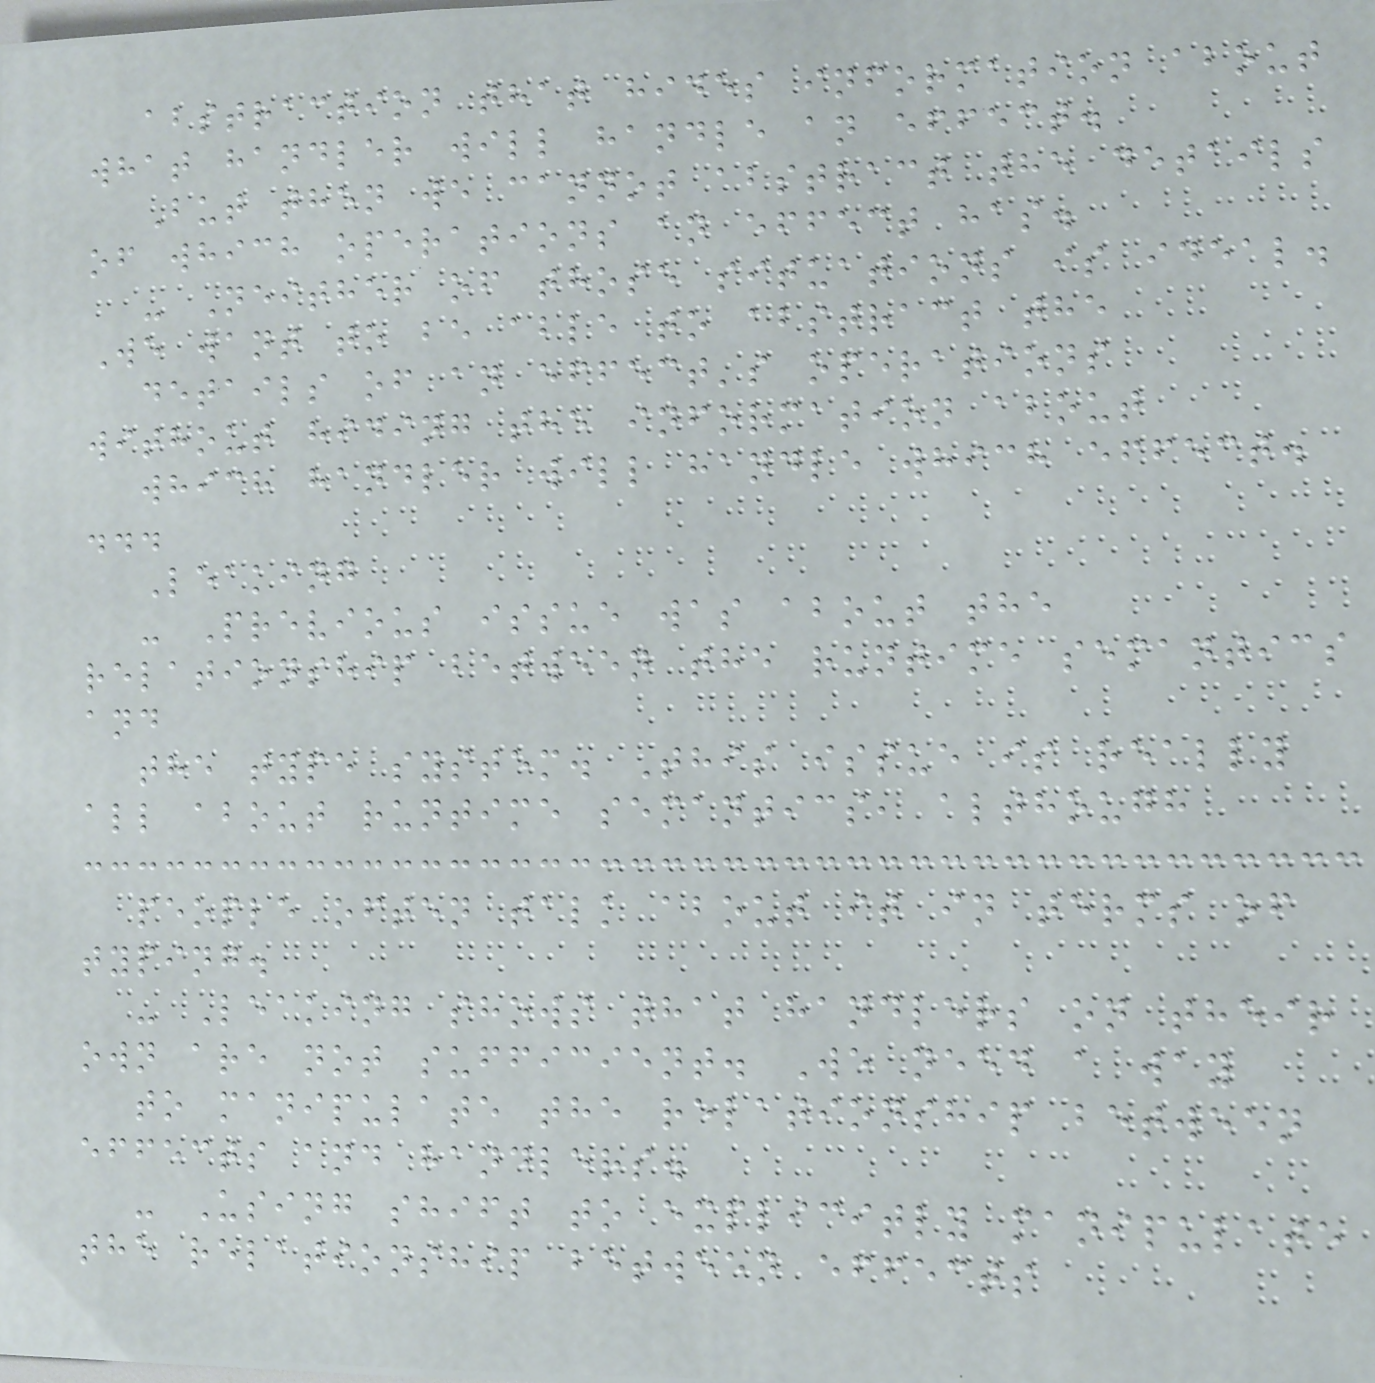abstraction that hides information about
what handler will handle an effect.
But then we cannot abstract the details
of which operations an effect has.
- Neither of those situations is ideal.
We want to be able to abstract the
details of an effect's operations
without hiding the information about
which handler will handle which effect.
...
Leaking
- Previous issue was about the
relationship between the runtime semantics
and
the type system. This issue is really
all about runtime semantics, although
people often talk about it in terms of
typing.
- Leaking shows that handlers on their
own are not sufficient. We need a way
to manipulate the relationship between
effects and handlers.
- Using shift to explicitly manipulate
the relationship between effects
